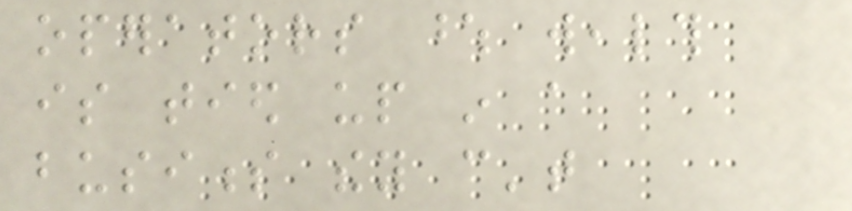operators whose wealth
is tied up in a
business they can't
